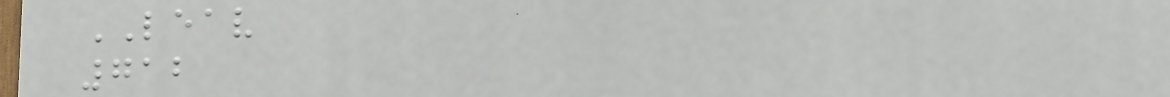LEAV
712
